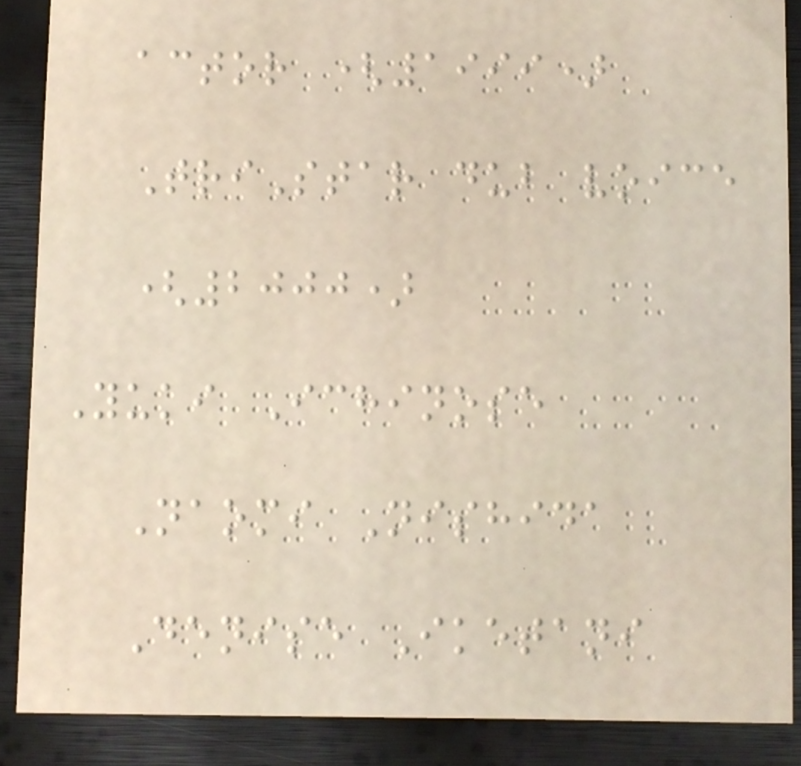actor (1999)
TriStar dub voice
(2000)
Yuki Ichinose
Naomi Nishida
Denise Iketani
